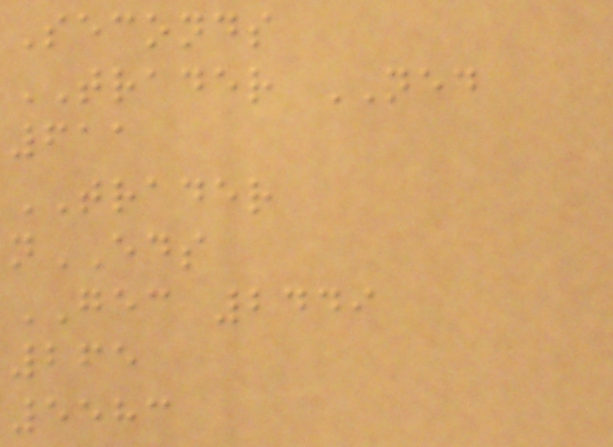Seconds
TRADER NED
611
TRADER
nEDS
GEC 2449
265
5583
